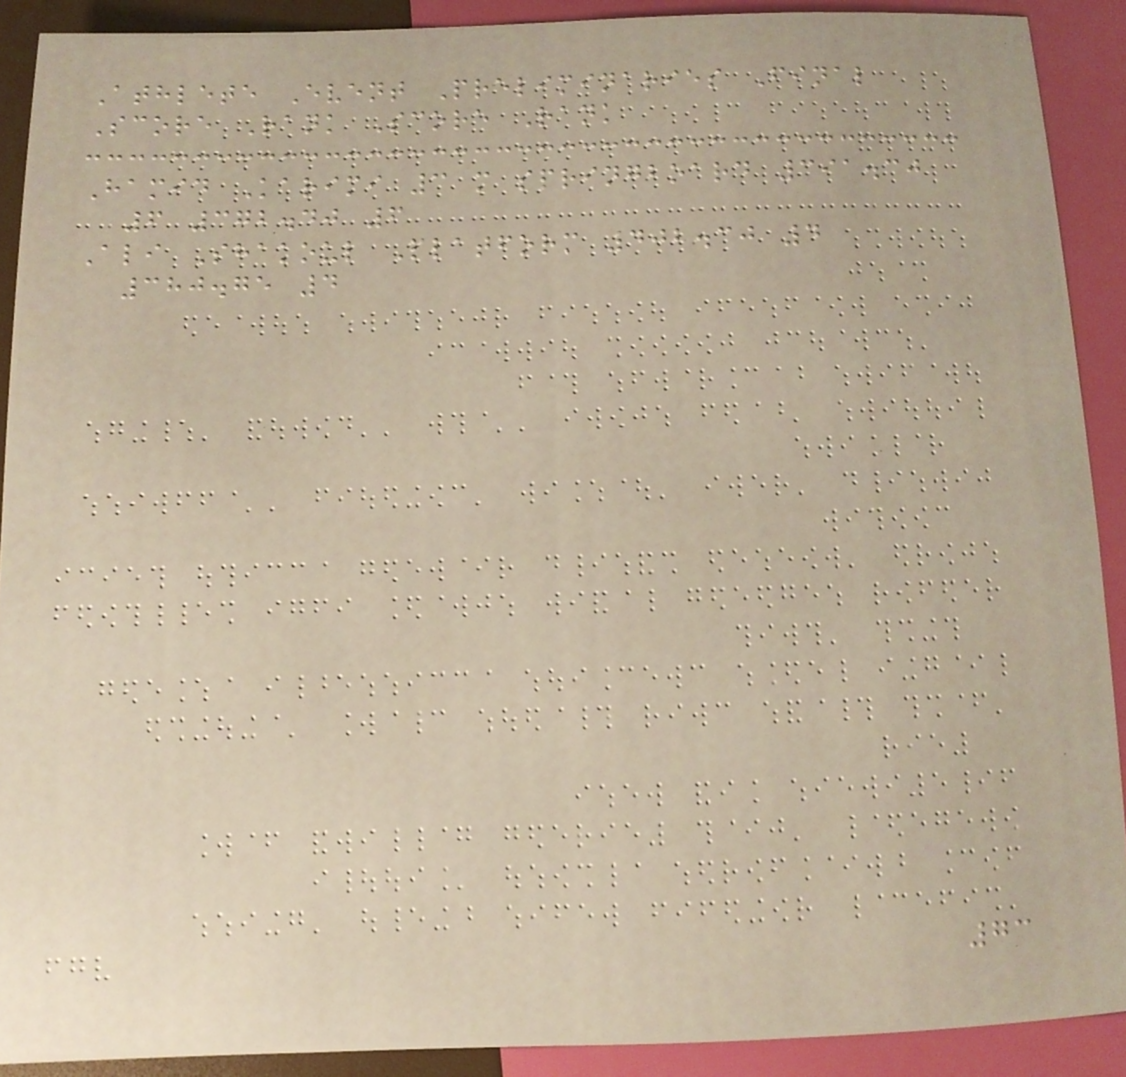Athlete Event Preliminaries Final
Score Rank Score Rank
Hamid Karimi 3 m springboard 391.30
6 372.40 6
Ali Shakoul Platform 402.30 4
380.75 4
73
